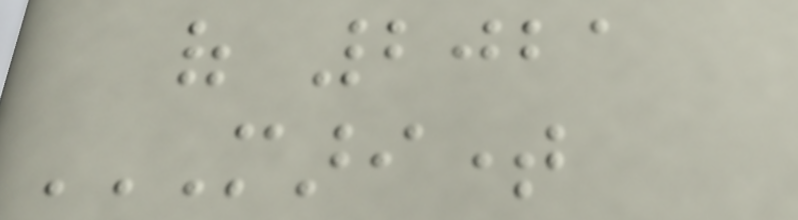of 2021
MARITIME
